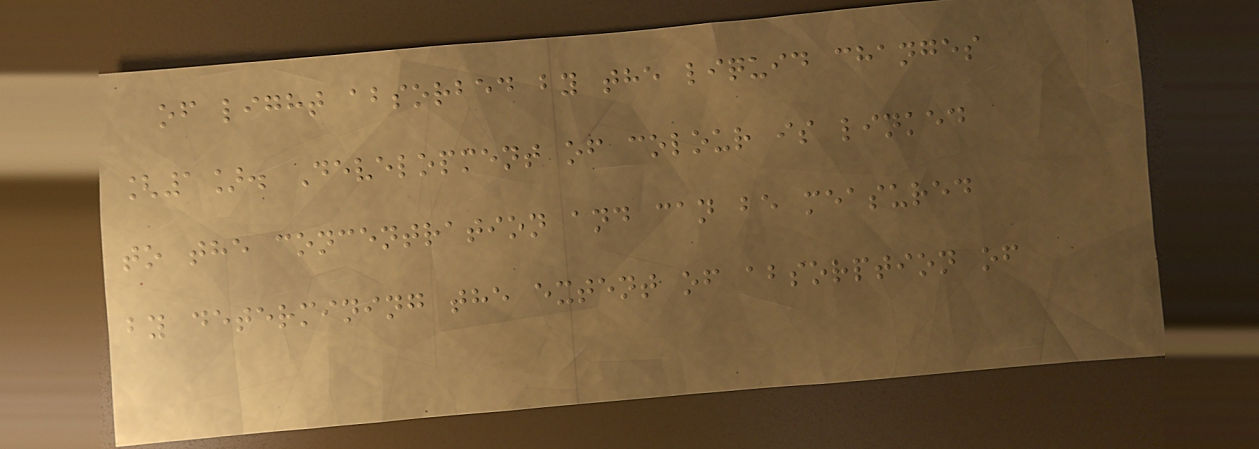of light absorbed by the liquid changes
[1]. Development of colour is linked
to the concentration and can be measured
by determining the extent of absorption of
